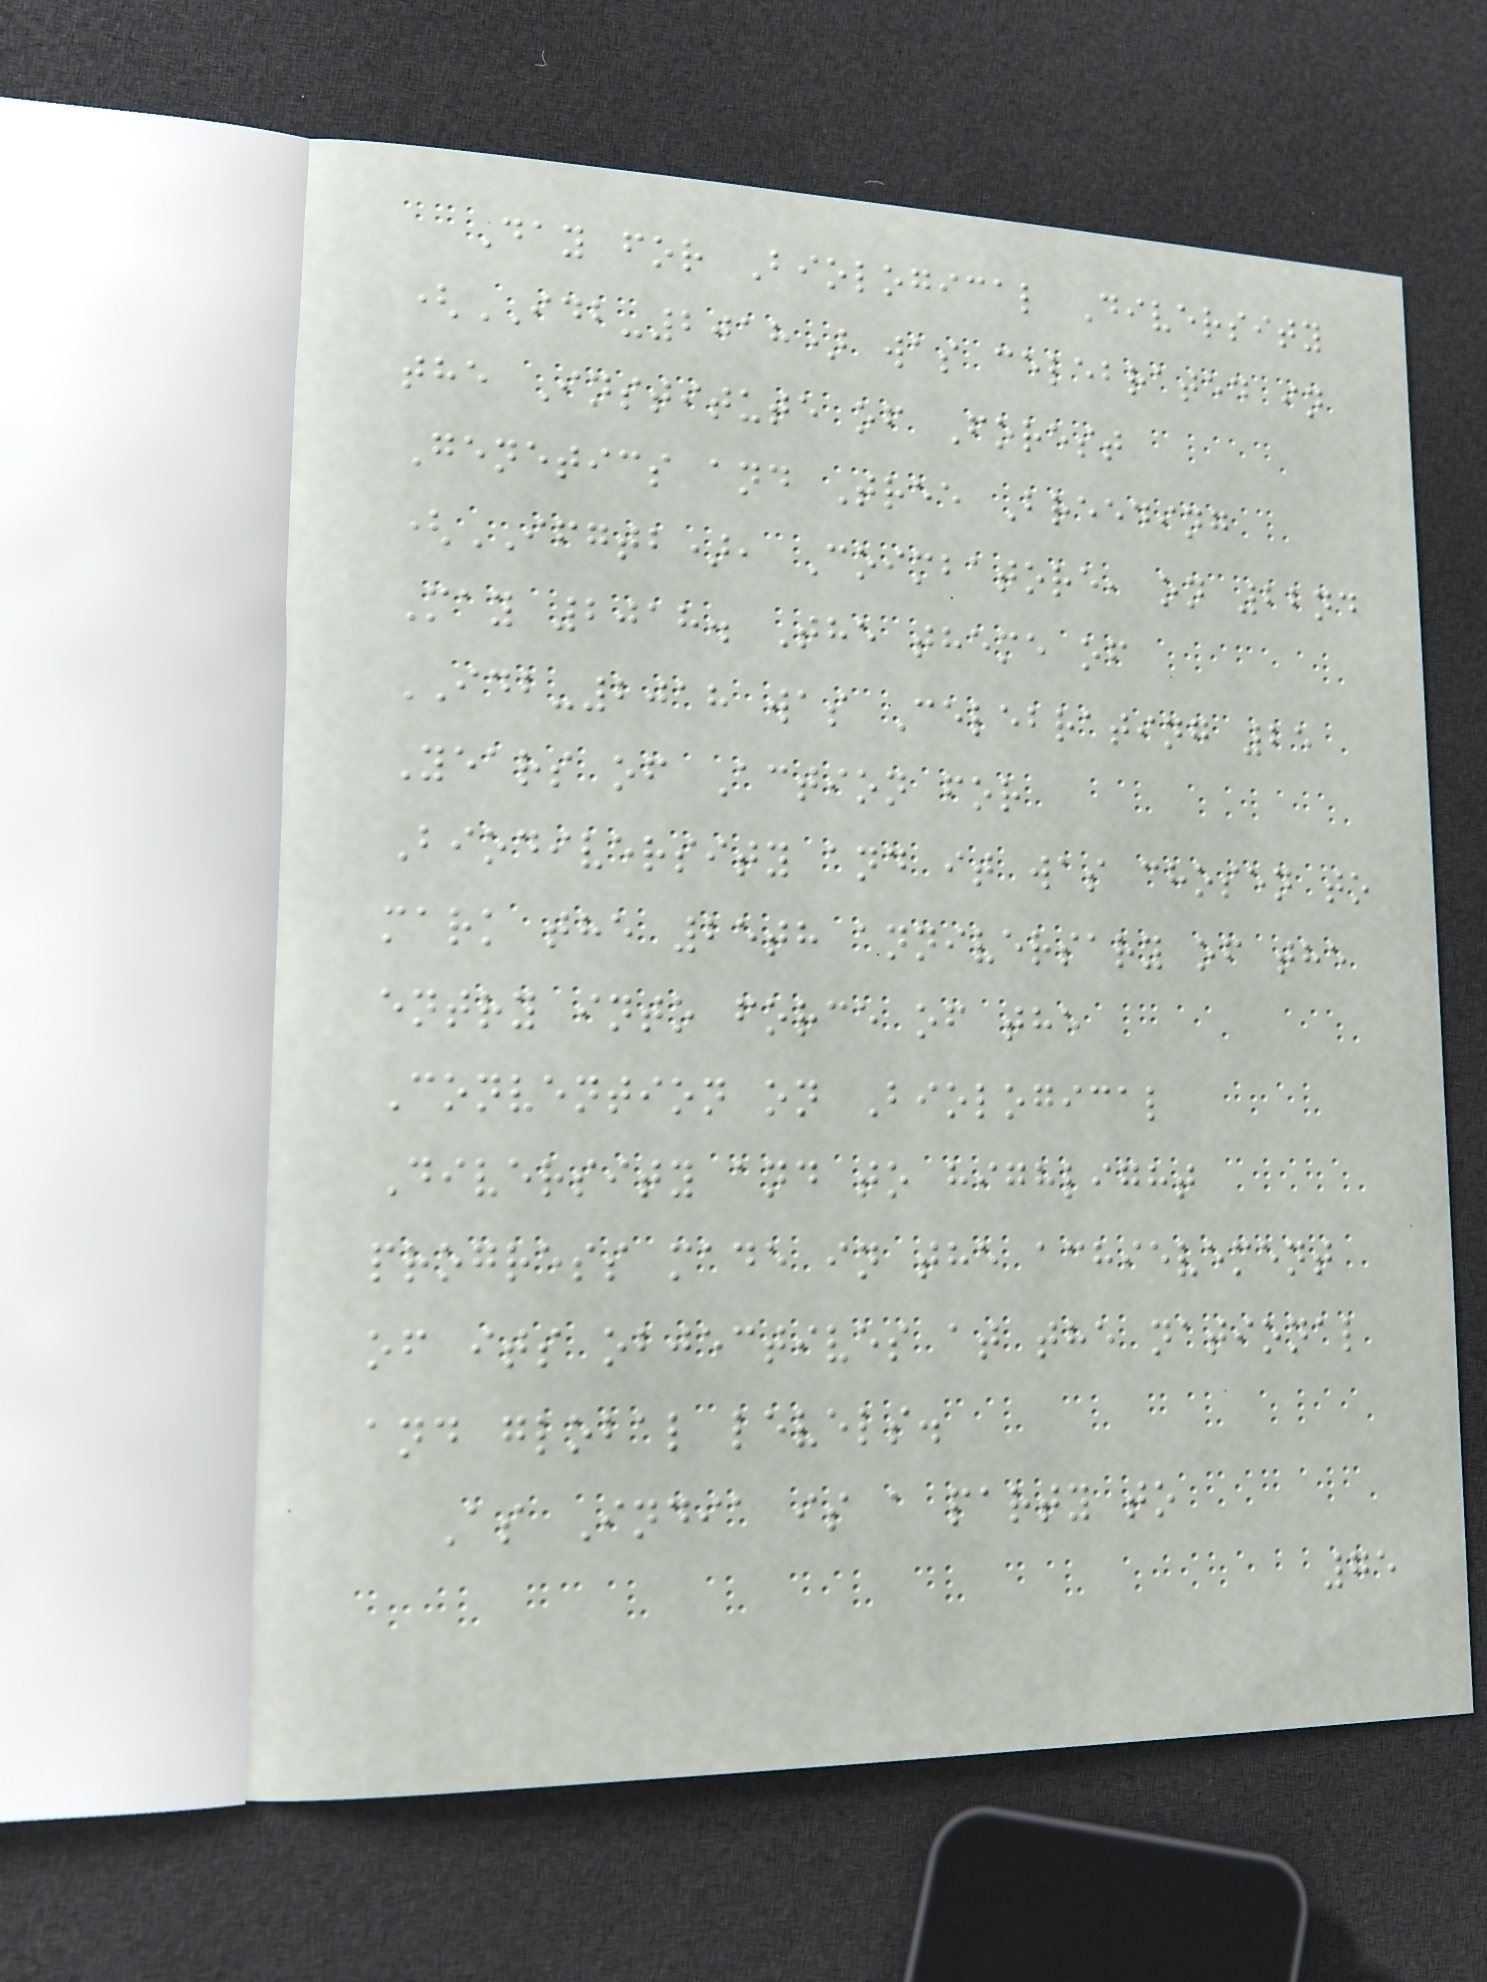Day for Biological Diversity
(IDB-2018) was celebrated in
the Institute of Forest
Genetics and Tree Breeding
(IFGTB), Coimbatore, on 22nd
May 2018. The theme of
IDB-2018 was Celebrating 25
Years of Action for
Biodiversity and it was chosen to
mark the 25th anniversary of the
entry into force of the
Convention on Biological
Diversity and to highlight
progress made in the achievement
of its objectives at the national
and global levels.
As India is a party to
75
